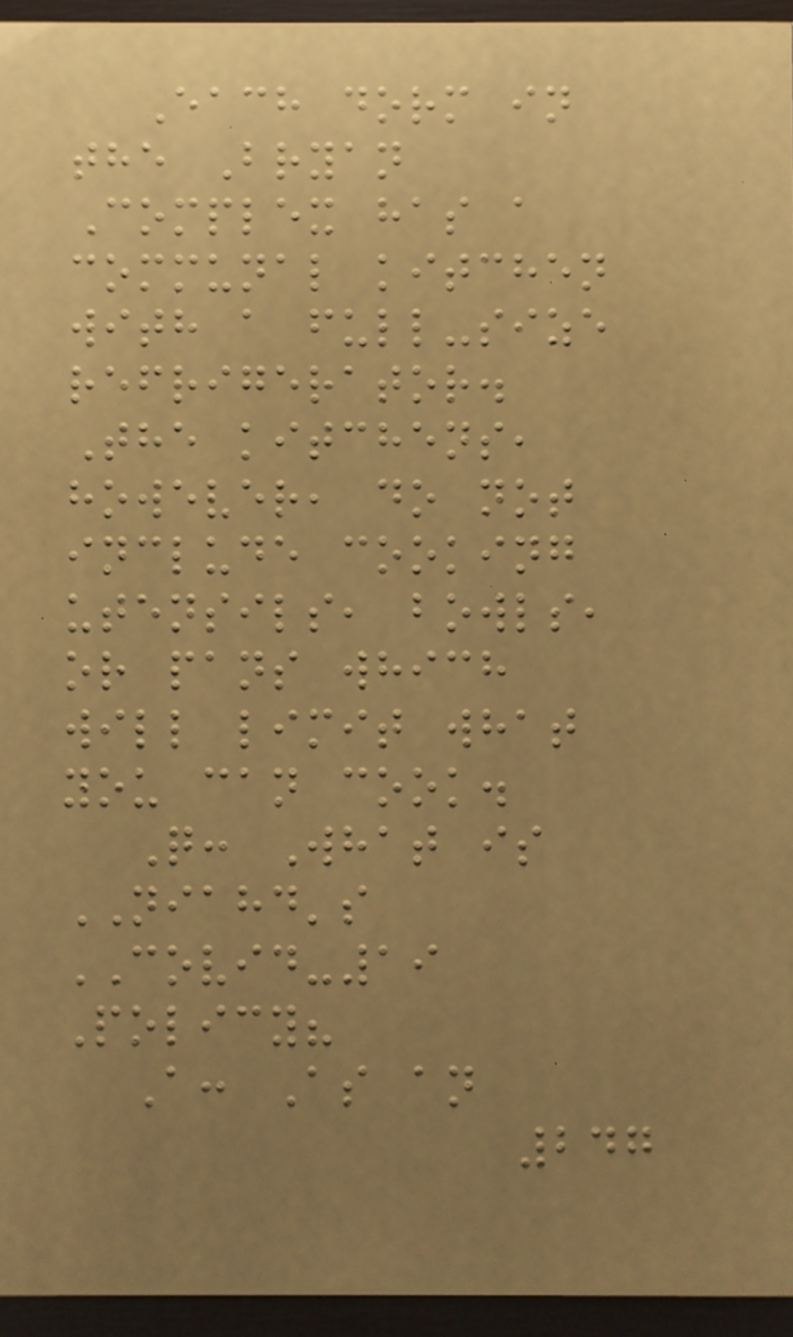Each dorm in
the Bryan
Complex has a
communal kitchen
with a full-size
refrigerator.
The kitchens,
however, do not
include cooking
utensils, bowls,
or pans which
will limit what
you can cook.
Q: What is
NIAHD's
COVID-19
Policy?
A: As an
247
